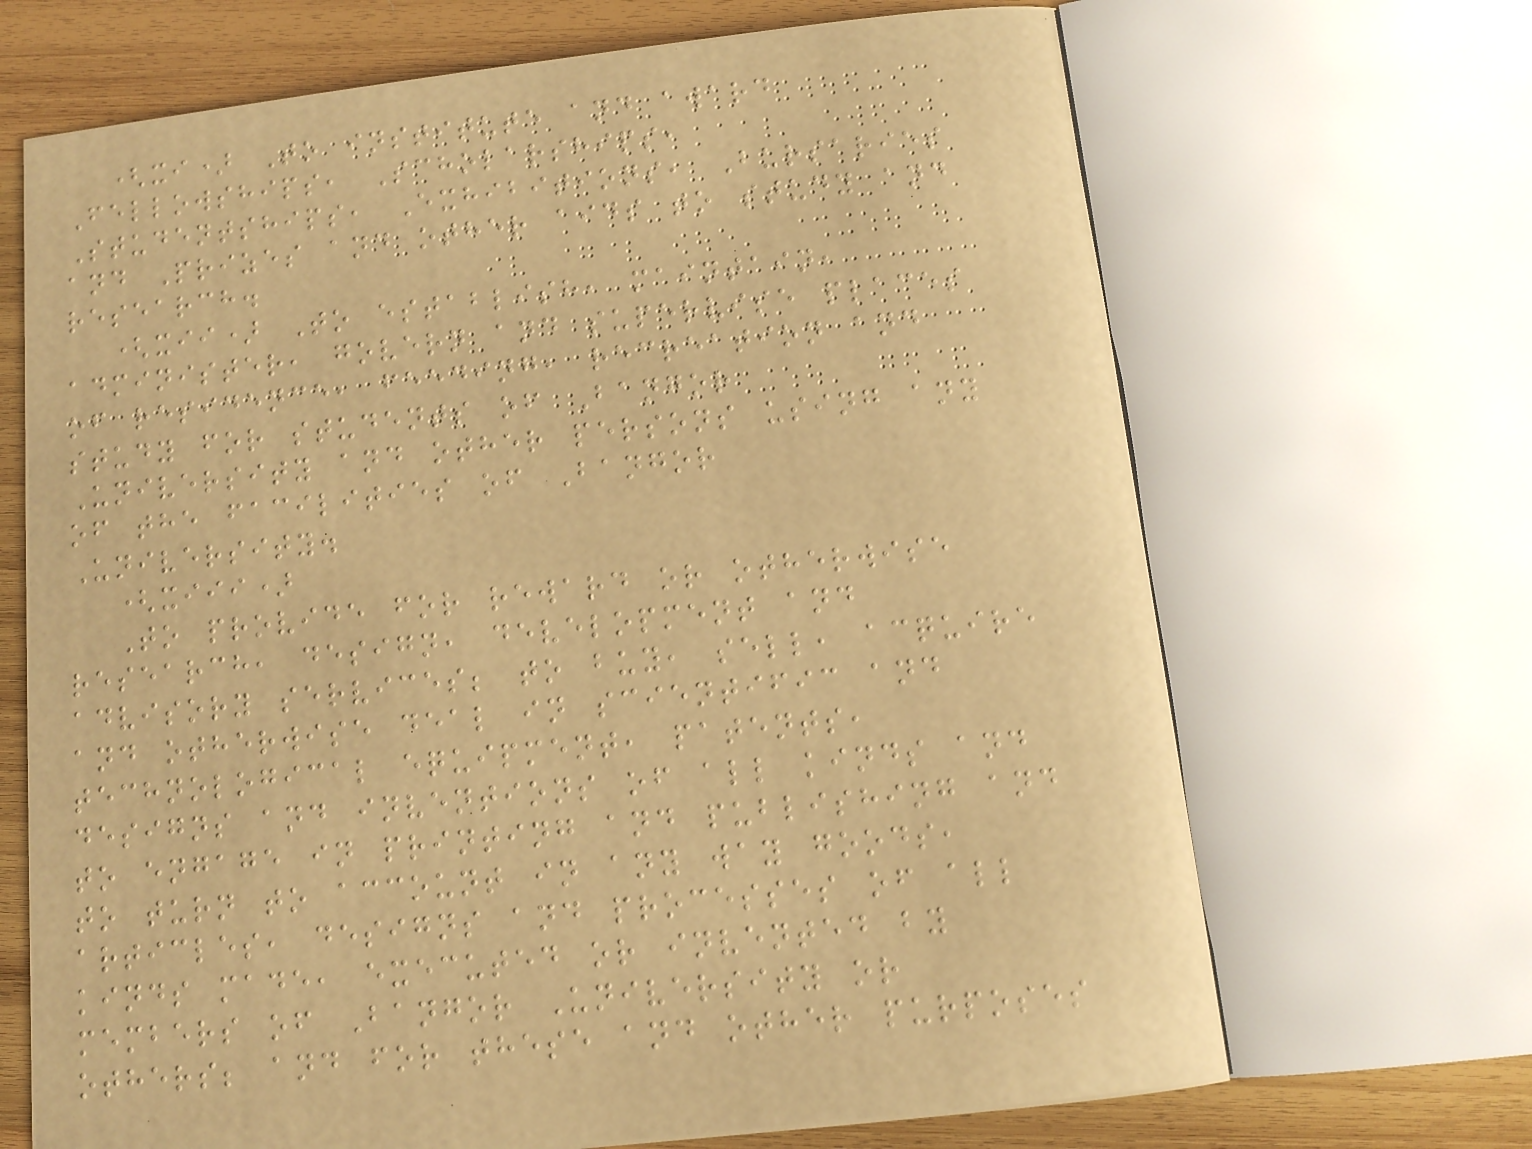(xi) To institute and award
Fellowships, Scholarships,
Studentships, Exhibitions, Bursaries
and Prizes and other aids to study and
research.
(xii) To establish, maintain,
administer, govern and supervise places
of residence, feeding, recreation and
study for students of Bangor
University and other persons using any
of the facilities of Bangor
University.
(xiii)
To provide for reward or otherwise
research, design, development and
advisory services; to buy, sell, acquire
and otherwise deal in scientific and
technological equipment, patents,
designs and inventions of all kinds and
to engage in printing and publishing and
to turn to account in any way goods,
articles, designs and processes of all
kinds made, executed or invented by
members of Bangor University or
others; and for these and other purposes
